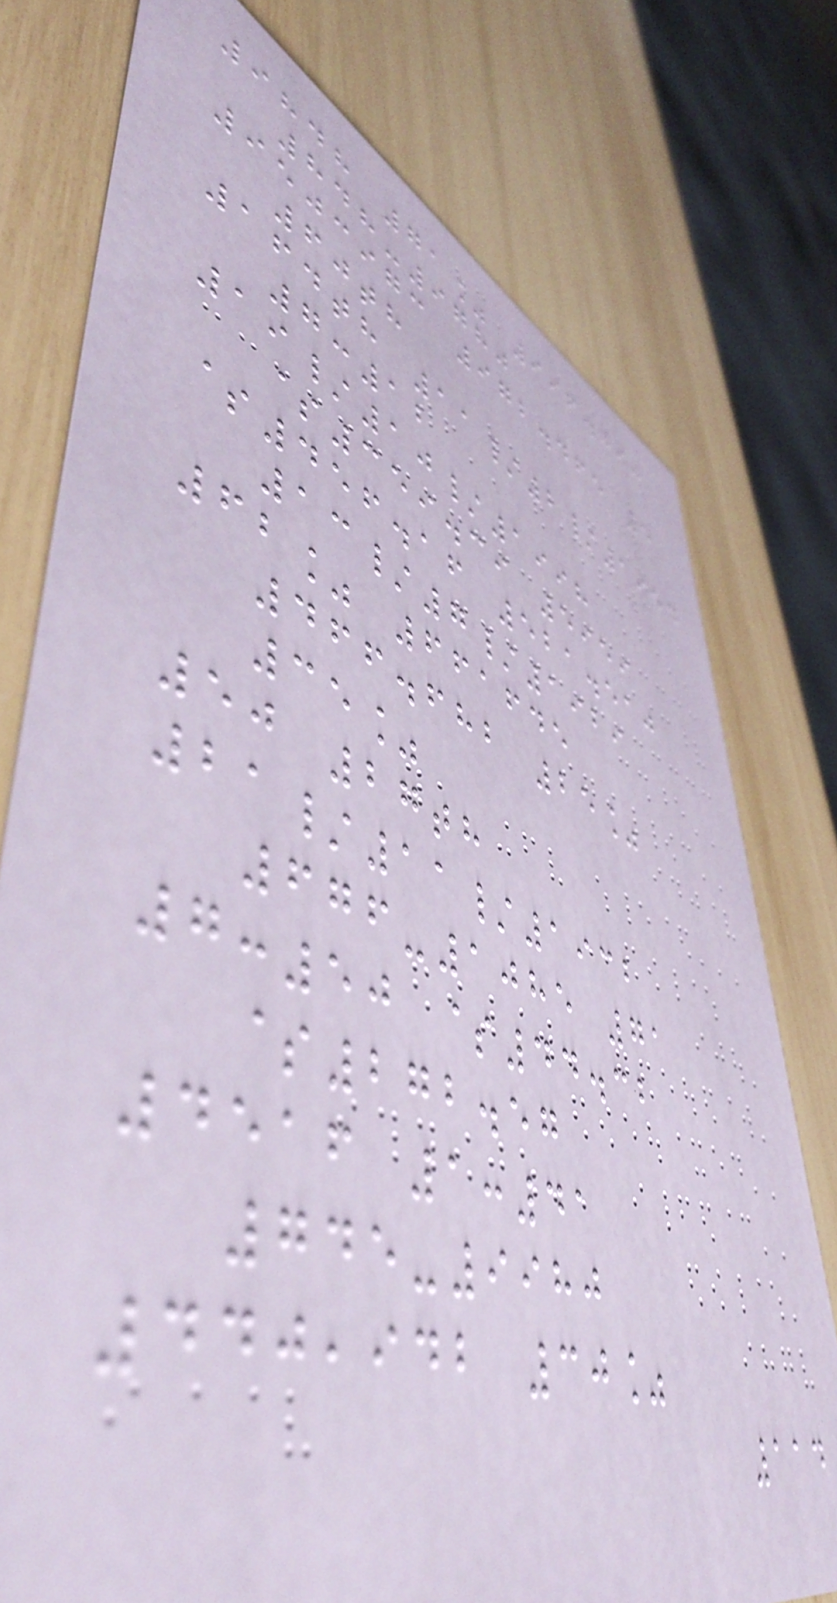9848 71% 996.790
848-9780
9503973 972.465 5
60th
164th 11/2/1954
7:12
19/10/1998
$359.39 5959
$456.16 521.510
13/7/1929
62% 661645
466.682 25%
35%
50 27th
21/11/1932
676-1085 71
7:50 $44.32
$272.57
4516 1:41
745-9980
440,942 30%
114
